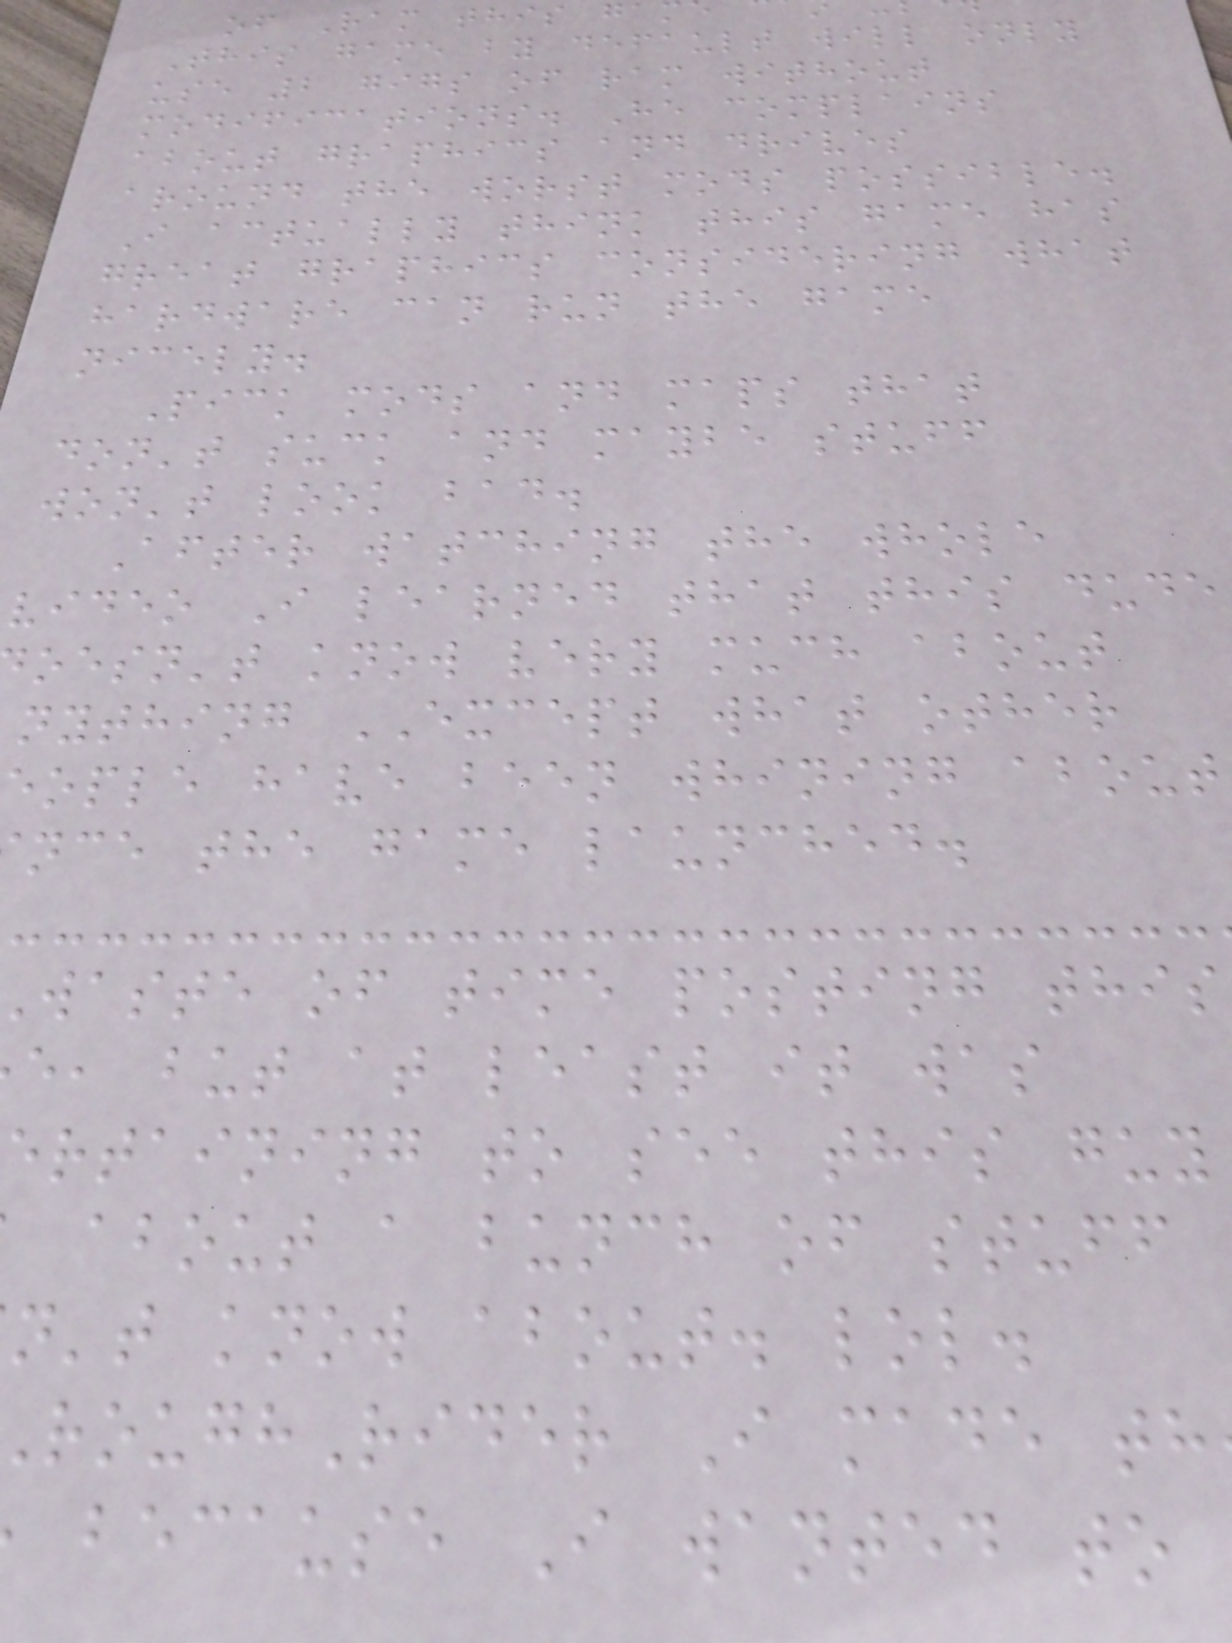of Ram this g
This game by default will only
use 2 gigs of ram without
modifications. He complains
about graphics and drives
around the worst mods possible.
I actually think this game has
great graphics considering what
hardware can run the game
nicely.
Pick mods and maps that
don't suck and maybe stuff
won't look bad.
After watching the whole
video I learned that this dude
oesn't know very much about
nything EXCEPT what other
eople have been whining about
nce the game launched.
waste of time posting this
e, but at least it was
ertaining to see this guy
about a bunch of stuff
n't know about. lol.
oughRider I made th
because I wanted to
